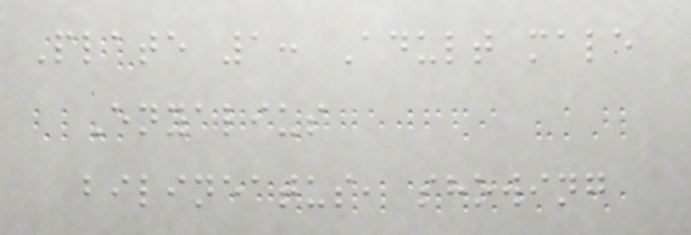Plate 1: Adult male
Enyalius
bilineatus, showing
